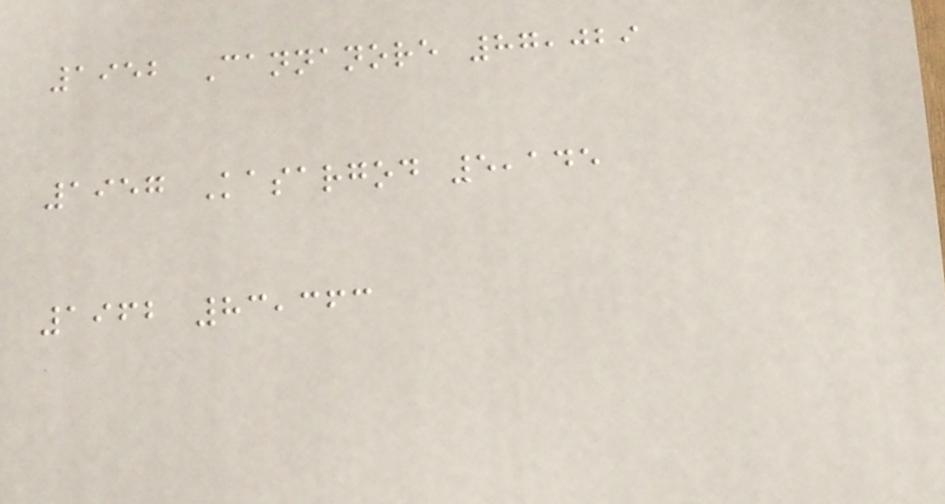1952 Cannanore 87,029
1957 Kasargod 5,145
1962 83,363
